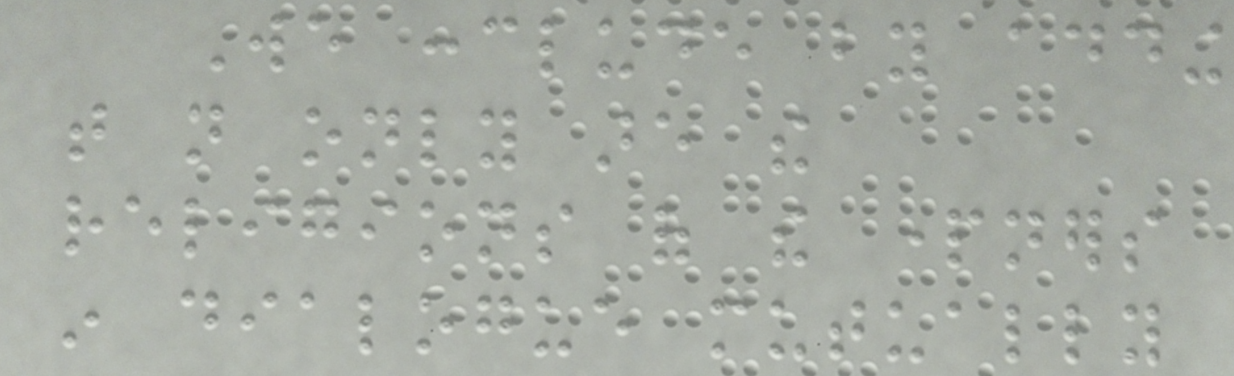We conclude by adding
that not only are the
religions of the partners
in dialogue mutually
